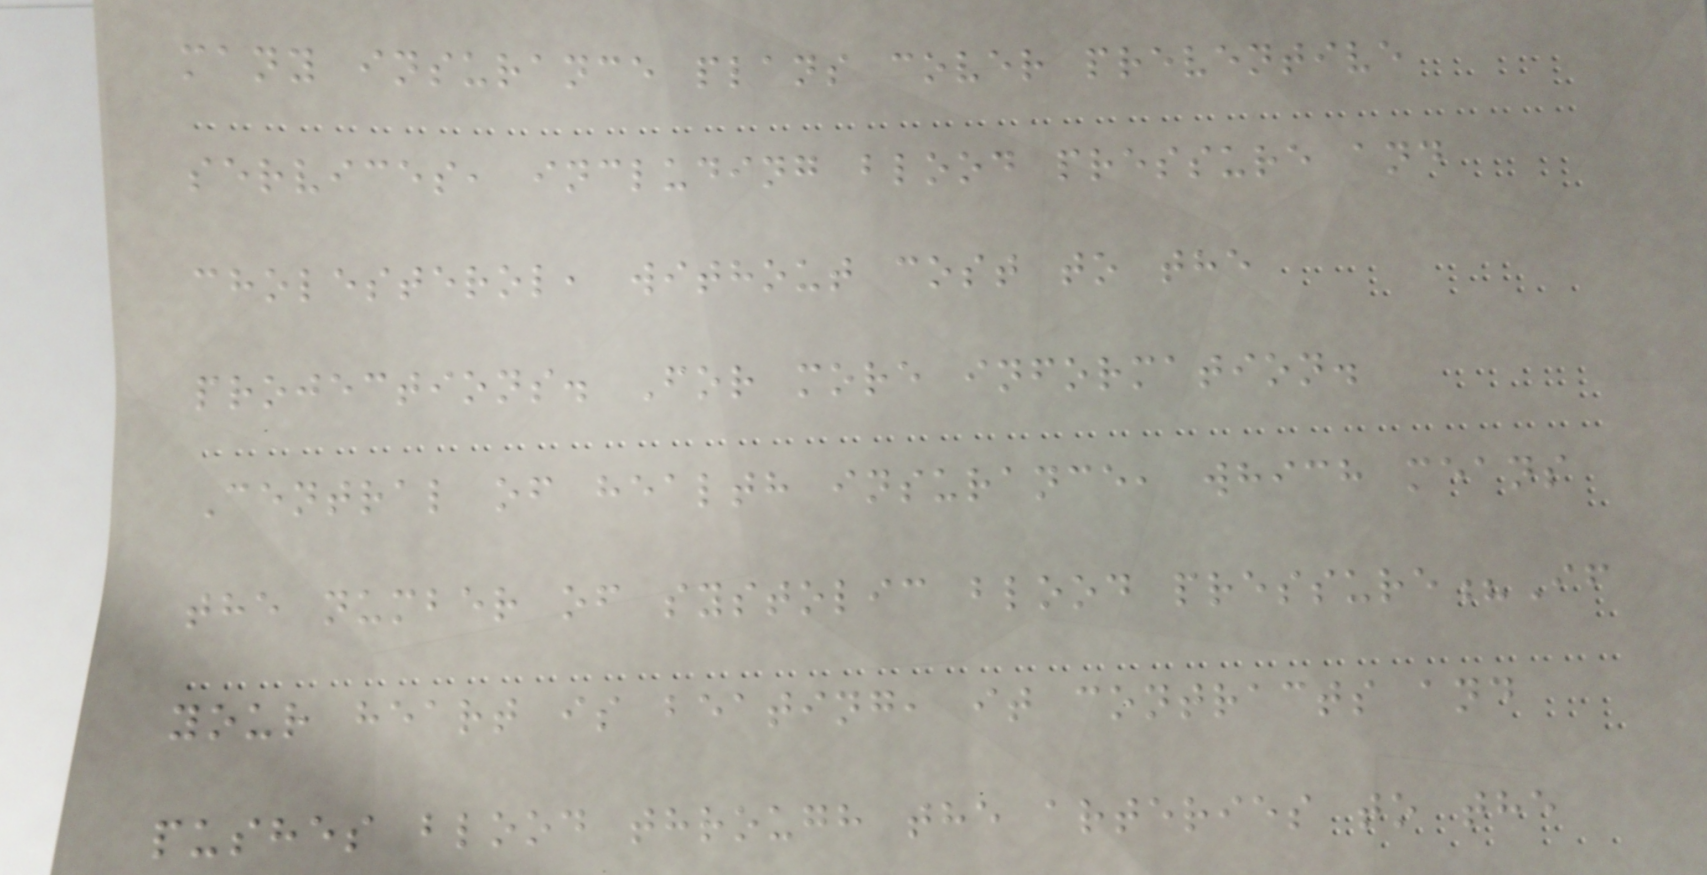many insurance plans cover preventive
services, including blood pressure and
cholesterol, without cost to the
projections. For more information.
Central of health insurance, which means
the number of systolic blood pressure?If
your heart is beating, it contracts and
pushes blood through the arteries to the
